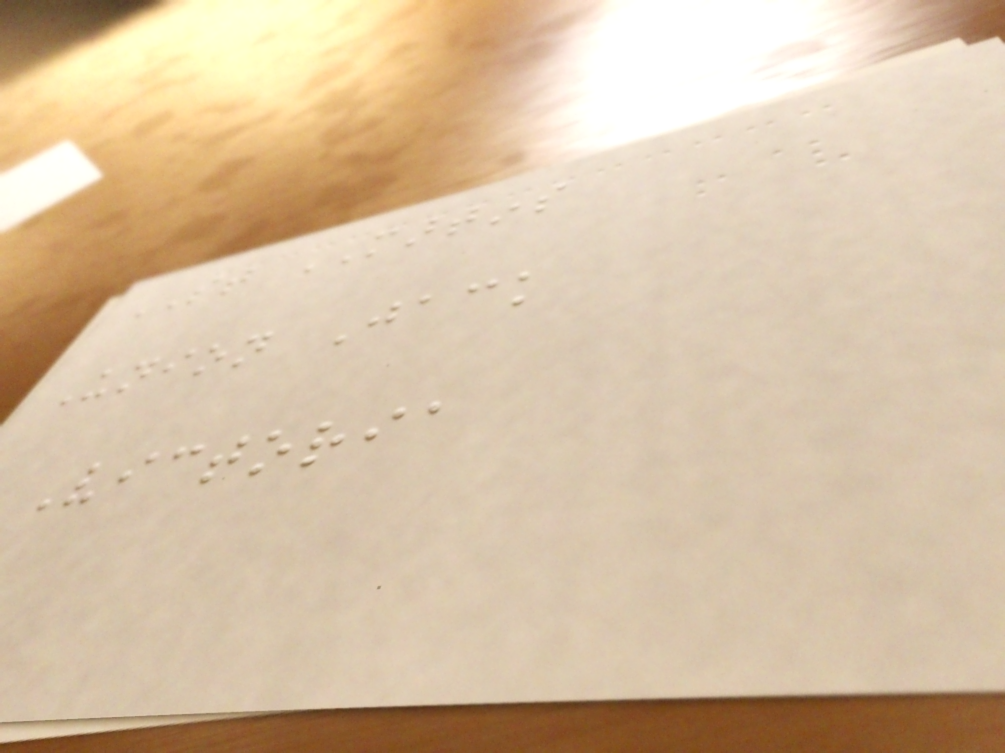ST MARTINS
Union Jack
Victoria
